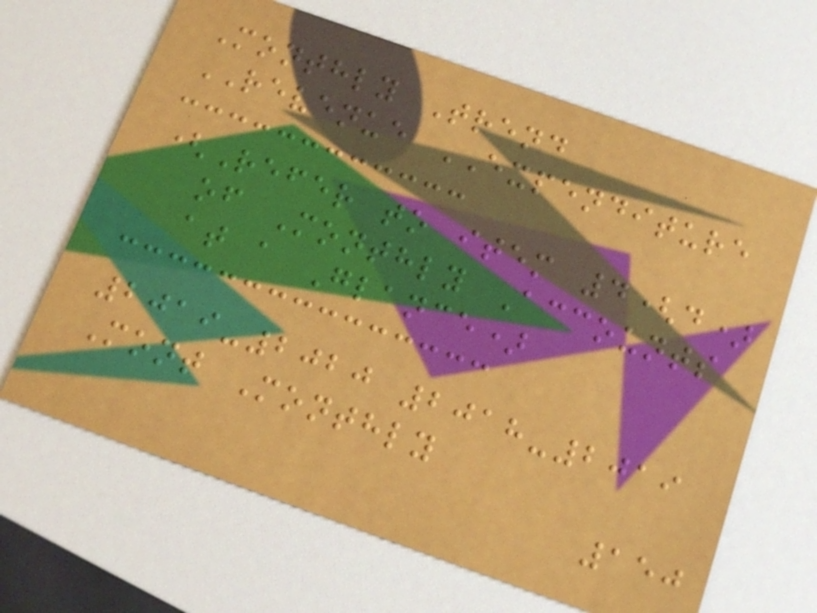Monthly Trend
REVENUE EXPENDITURE
(Refer to item 4(d)
of Monthly Accounts
at a Glance)
2019-2020 2018-2019
Mont Monthly
150
